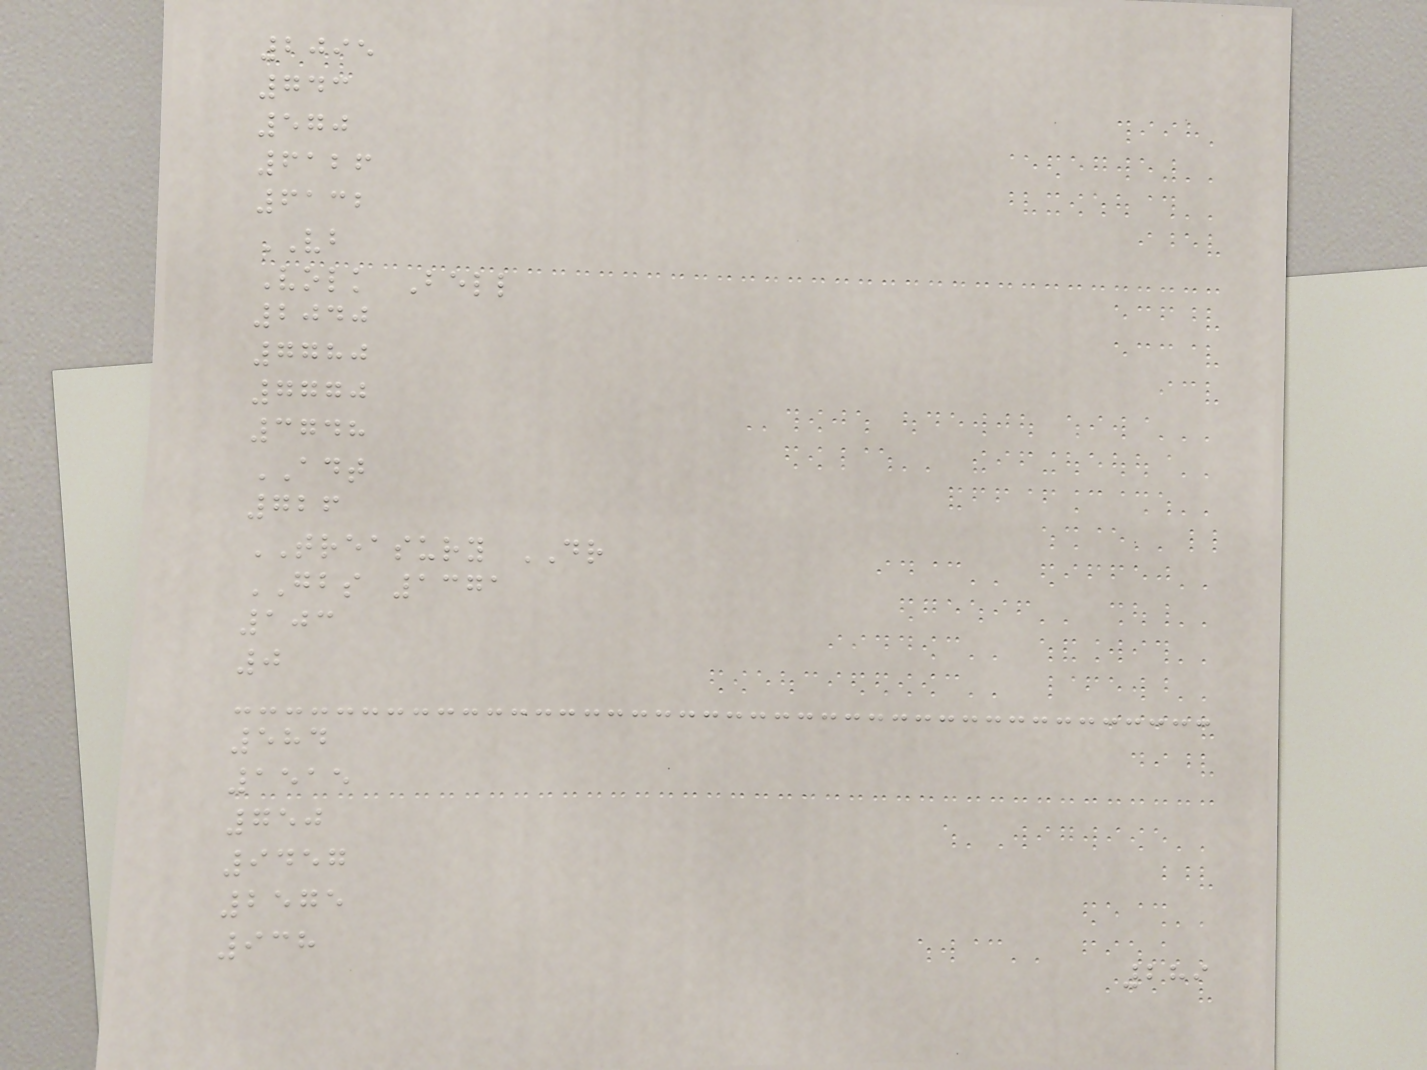2095
743
570
6126
6132
VB
Volk Bell
2040
7780
7770
3748
ADT
726
TREASURY DR
GBS 1371
103
0
584
1515
750
9457
2575
938
289
